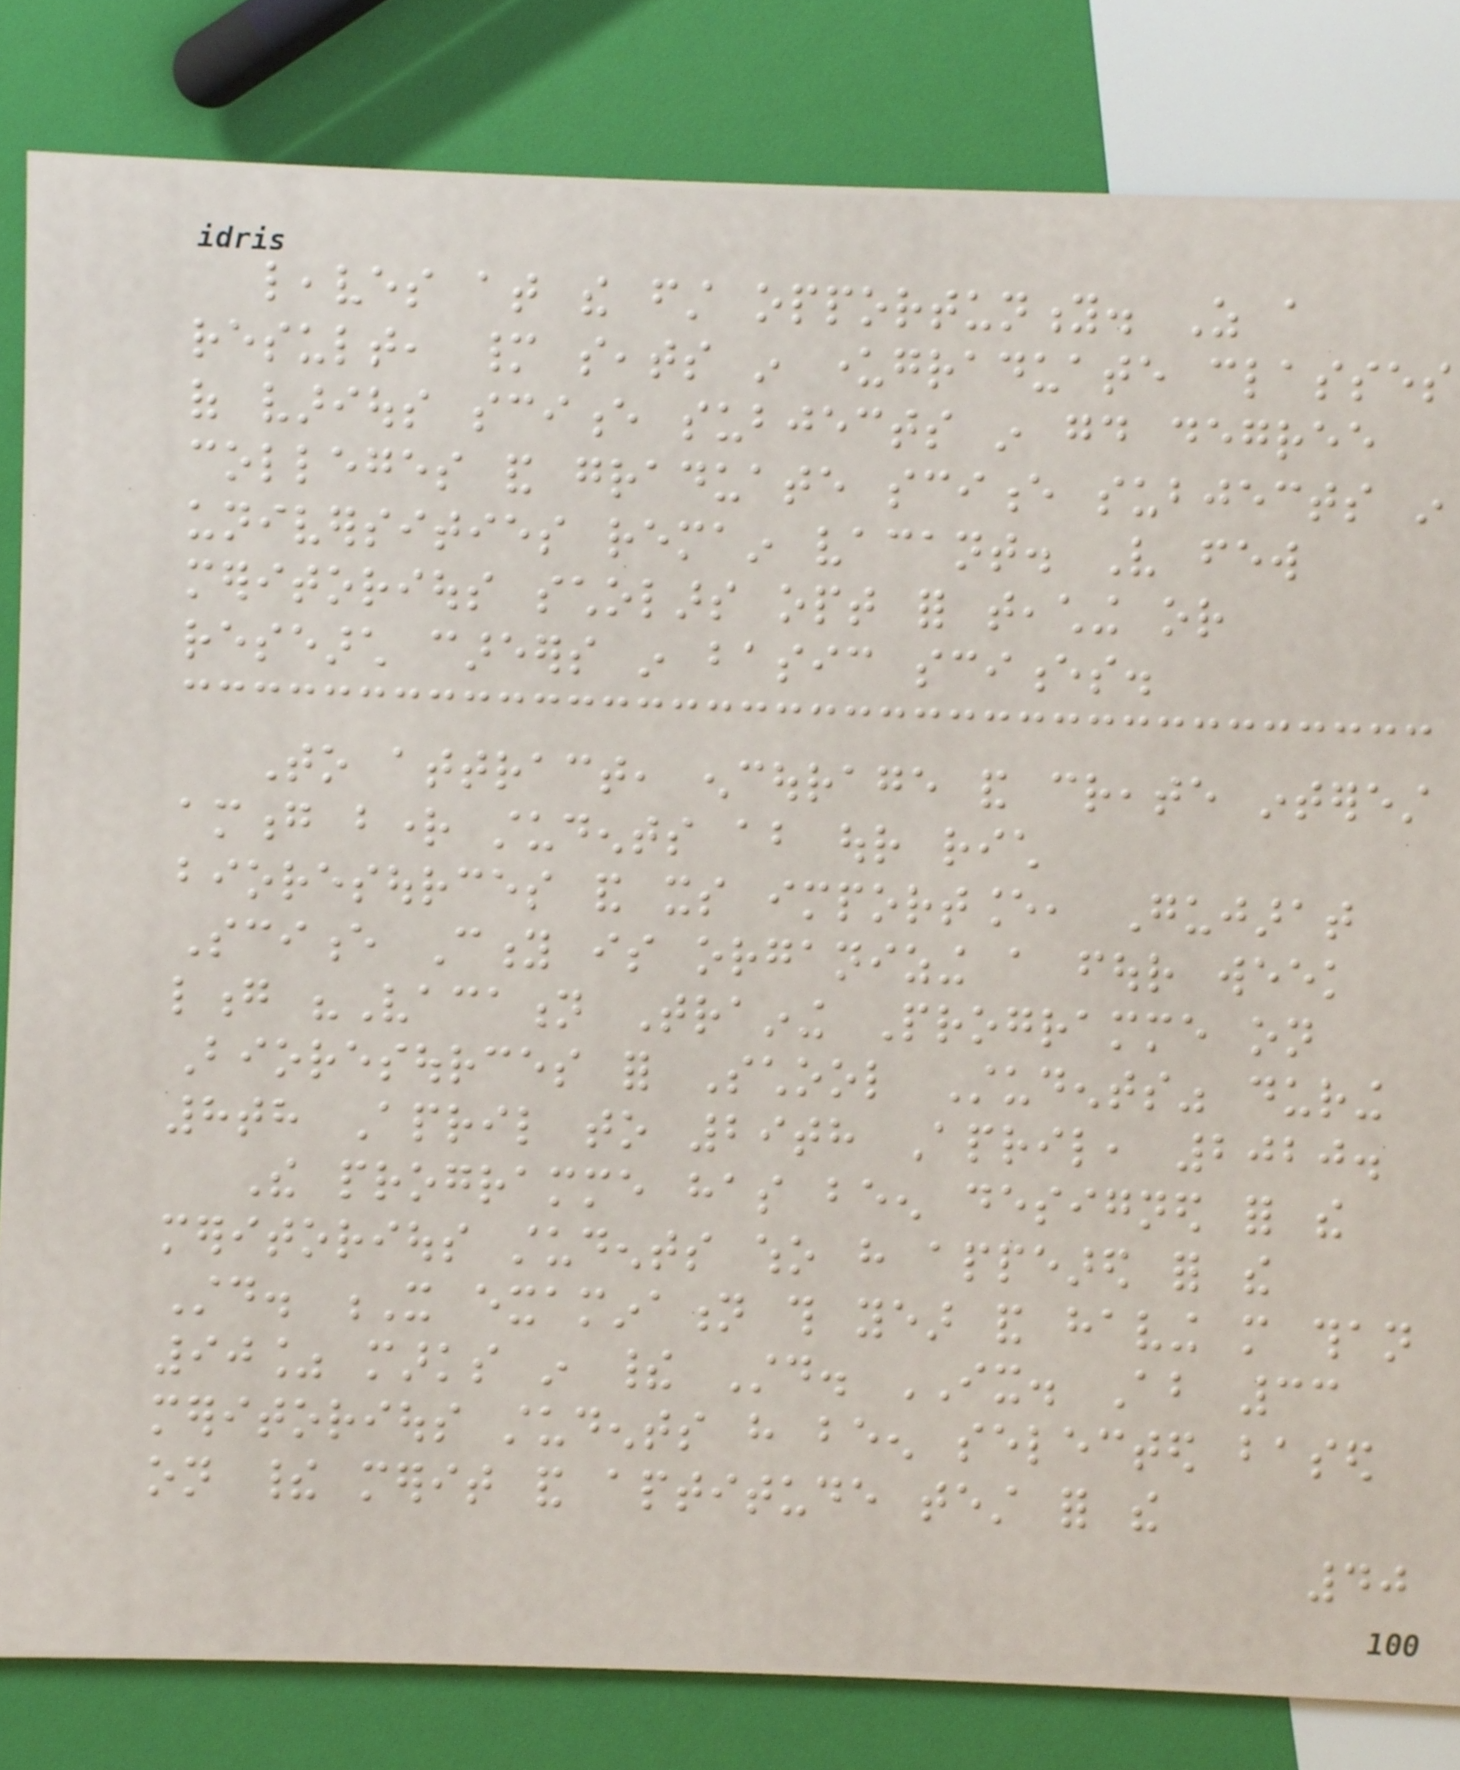leaves at the first opportunity. As a
result, many seats in undergraduate classes
of various science subjects in good degree
colleges and graduate science subjects in
universities remain vacant. Very few
meritorious scholars opt for teaching or
research careers in basic sciences.
To attract, encourage and create interest
among bright students about our rich
bioresources and its importance, Gujarat
Science City is organizing a four week
long "Vacation Training Programme on
Bioresources for School Students" during
8th April to 29th April, 2020.
The programme has been designed for the
meritorious students who have appeared for the
Std. X examination this year and having more than
90% marks in their Std. IX. About 33
meritorious students have been selected based
on their merit and aptitude test for the
40
